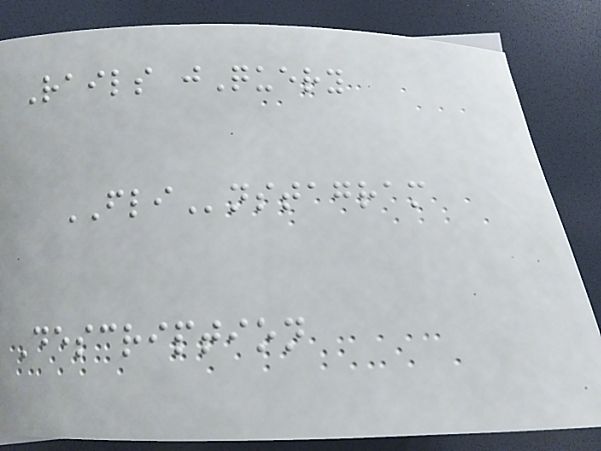Rails jQuery
FLInstagram
Description
